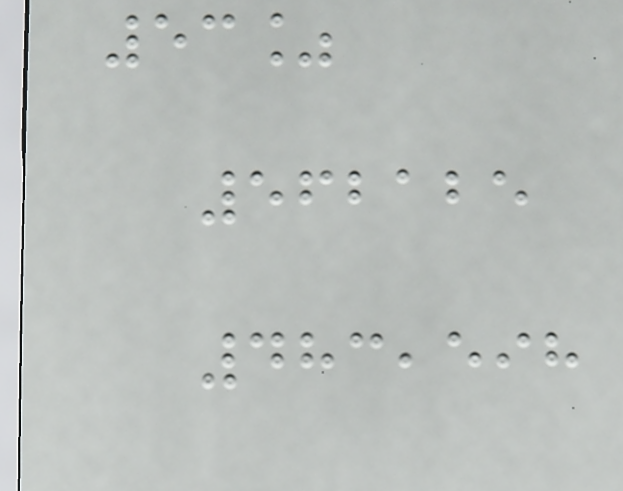53%
562125
483,598
